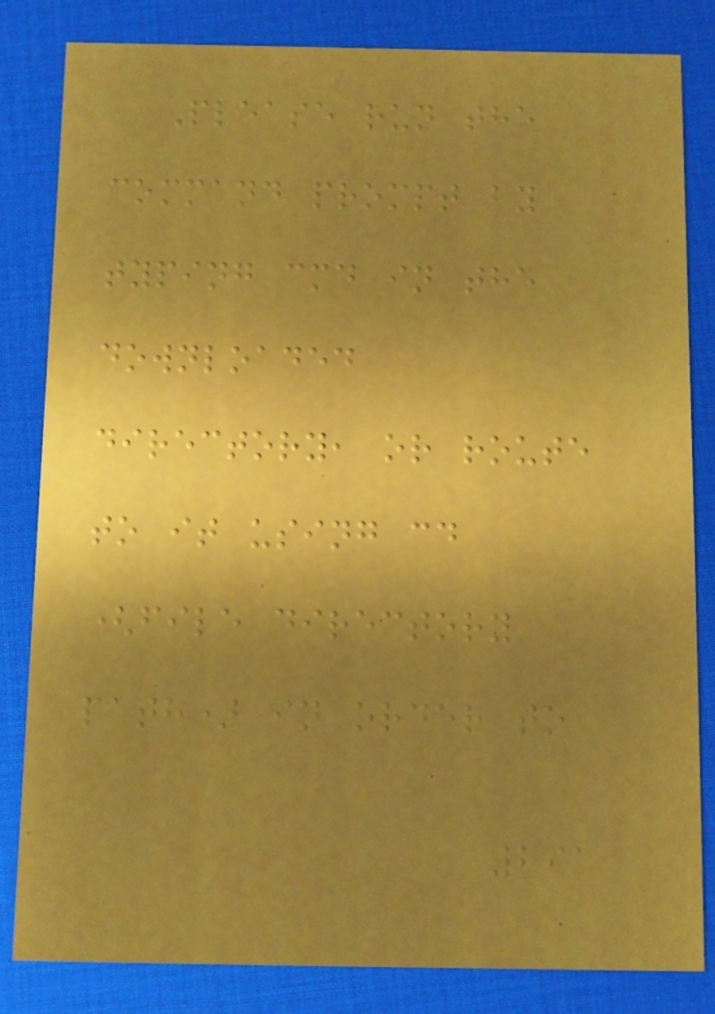Please run the
command prompt by
typing cmd in the
downloaded
directory, or route
to it using cd
(file directory
path) in order to
291
